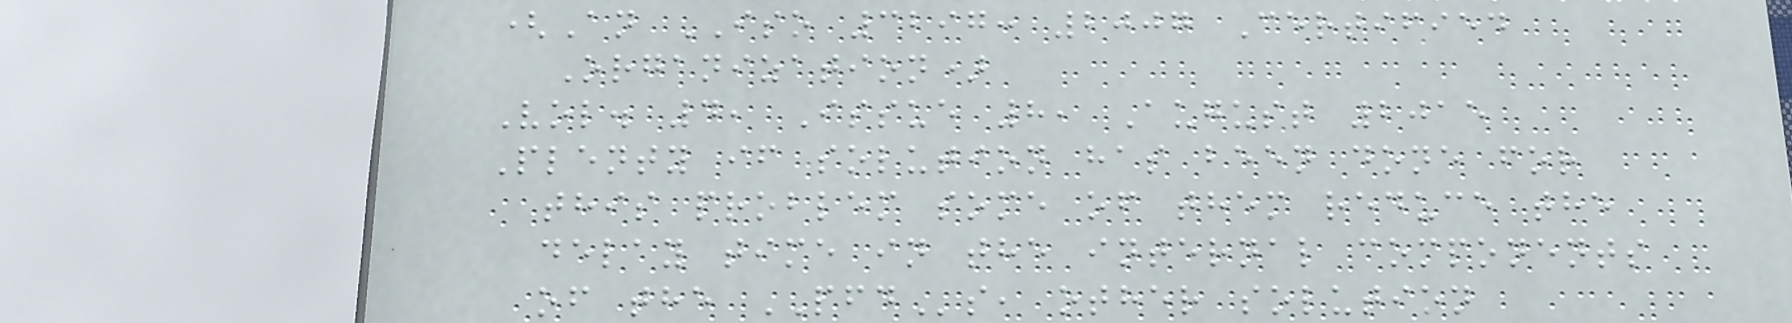(An ISO 3297: 2007 Certified
Organization)
Vol. 4, Issue 8, August 2015
Plenty if solution has been done for
this problem some of them reduce the
delay time in the internal components
of the PFDs, other solution
